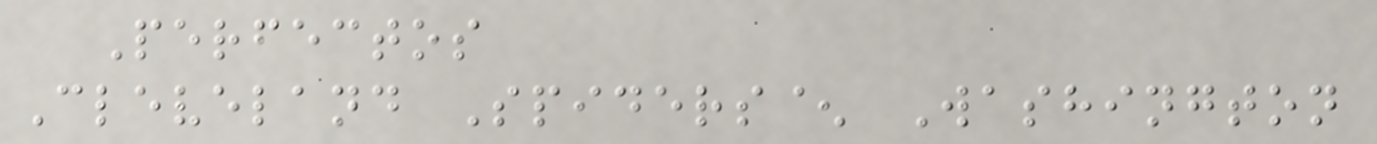Perfectos
Cleveland Spiders^ Washington
